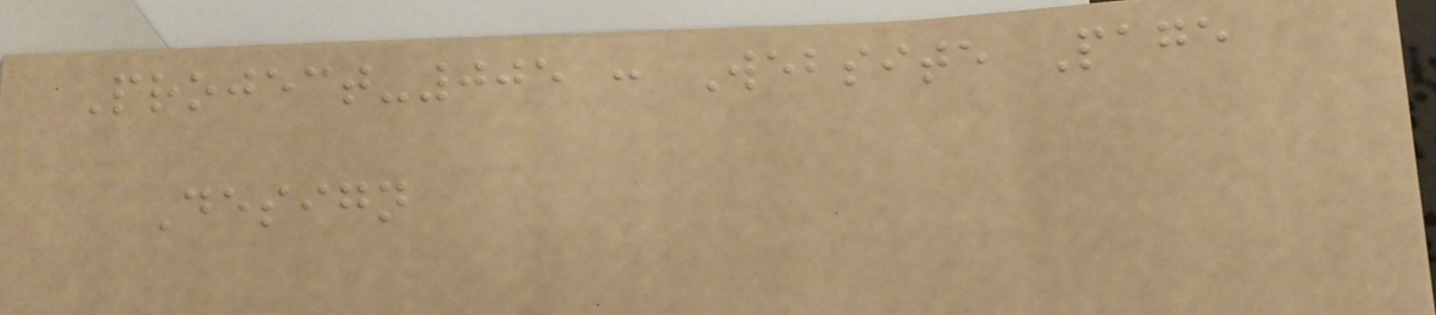Project-005 : Website Page
Design
